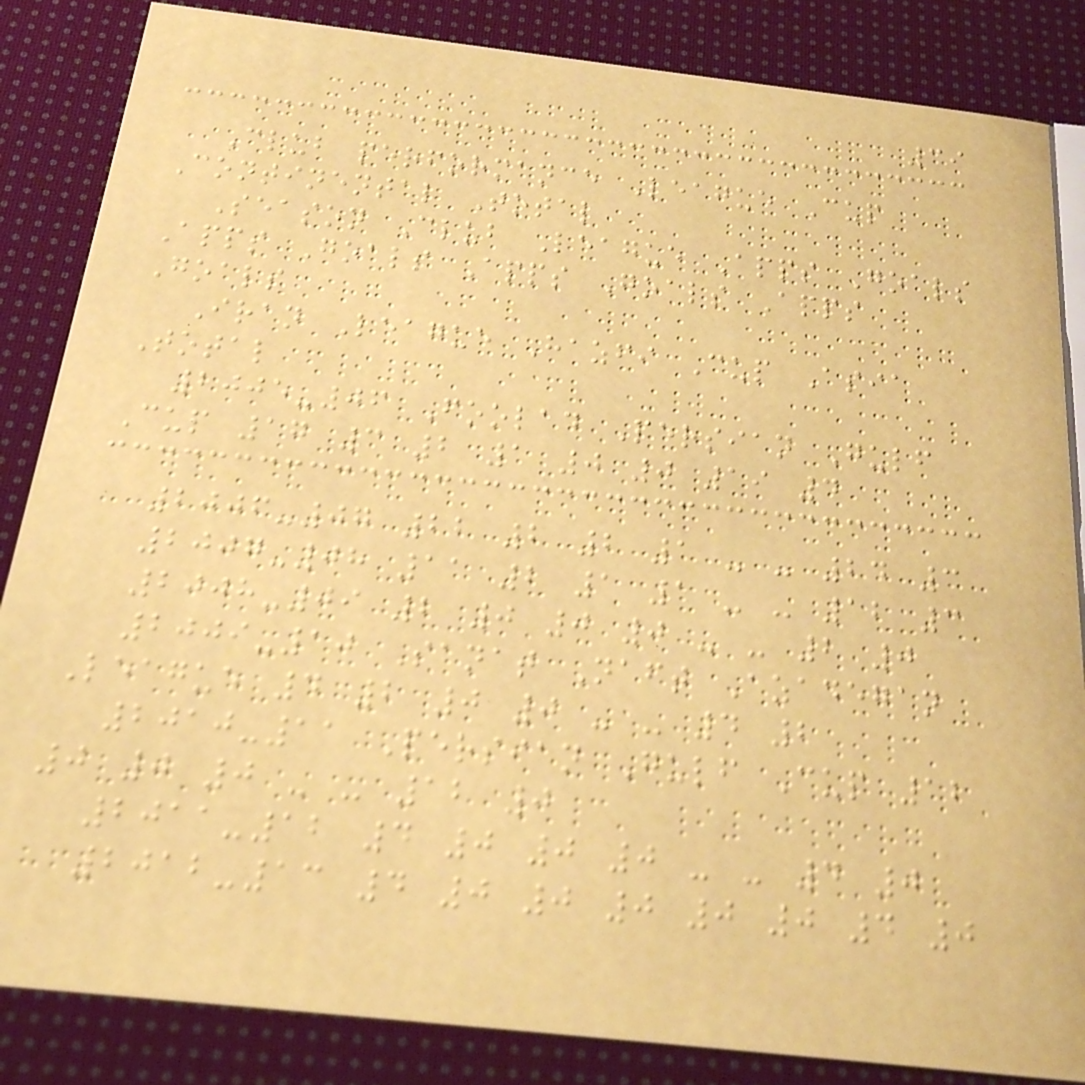39
Club performance League Cup
Continental Total
Season Club League Apps Goals
Apps Goals Apps Goals Apps
Goals
Iran League Hazfi Cup Asia
Total
2005-06 Foolad Persian Gulf
Cup 17 3 2 1 0 0 19 4
2006-07 22 2 2 1 - - 24 3
2007-08 11 2 1 1 - - 12 3
2008-09 2 0 0 0 - - 2 0
2009-10 Sanat Naft Azadegan
League 4 2 0 0 - - 4 2
2010-11 Persian Gulf Cup 12
0 0 0 - - 12 0
2011-12 4 0 0 0 - - 4 0
2012-13 4 0 0 0 0 0 4 0
